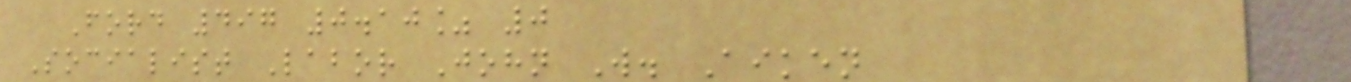Ford 497 0.10% 0
Socialist Labor John W. Aiken
